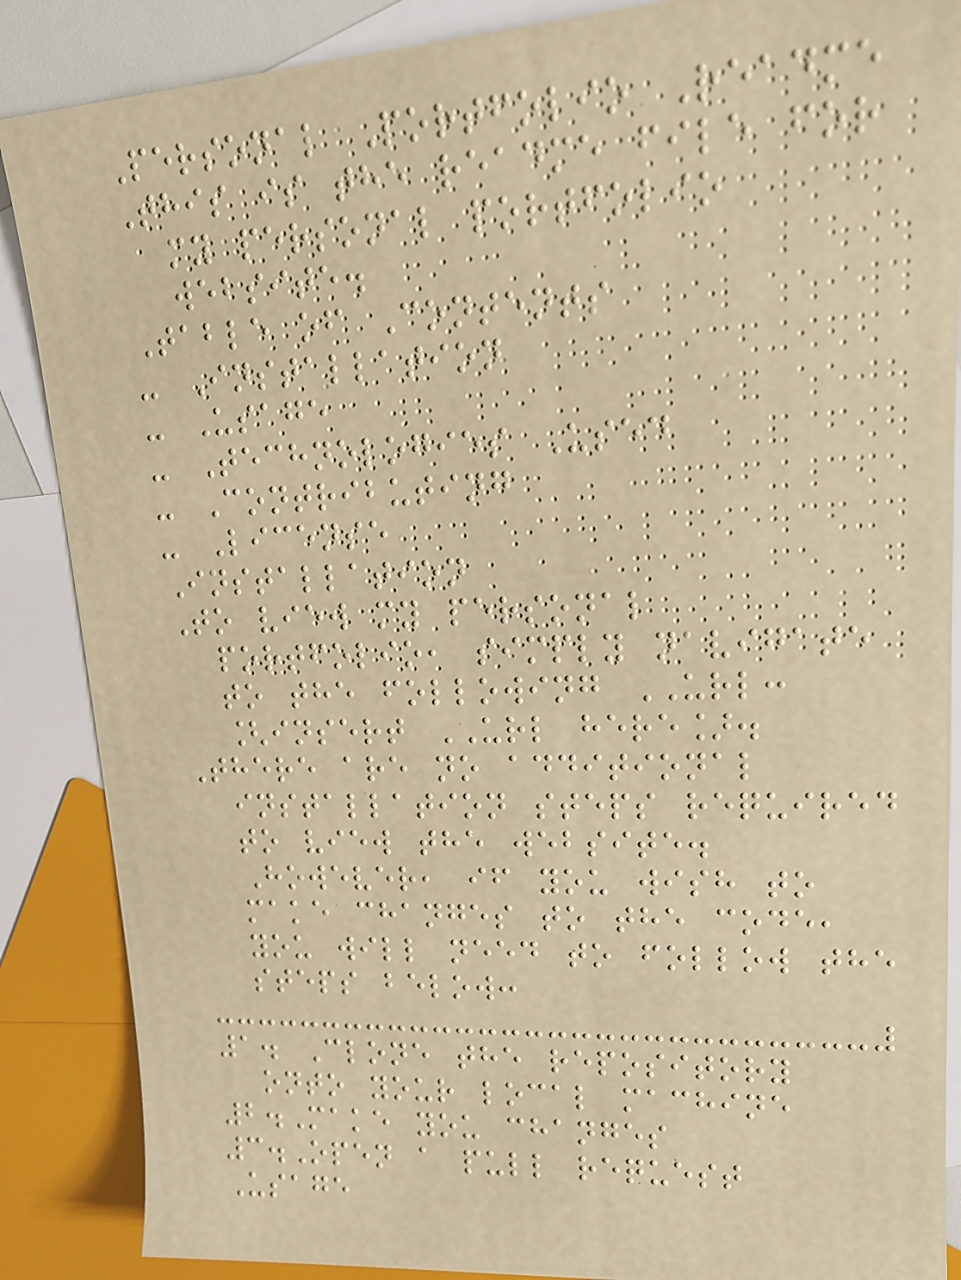Personal Portfolio Readme
This is the readme file for
my personal portfolio
website.
Table of Contents
- Installation
- Usage
- Technologies Used
- Contributing
- License
Installation
To view my personal
portfolio, simply navigate
to the following URL:
[insert URL here].
There are no additional
installation steps required
to view the website.
However, if you wish to
make changes to the code,
you will need to follow the
steps below:
1. Clone the repository
onto your local machine
2.Make you changes
3.Open a pull request
Usage
